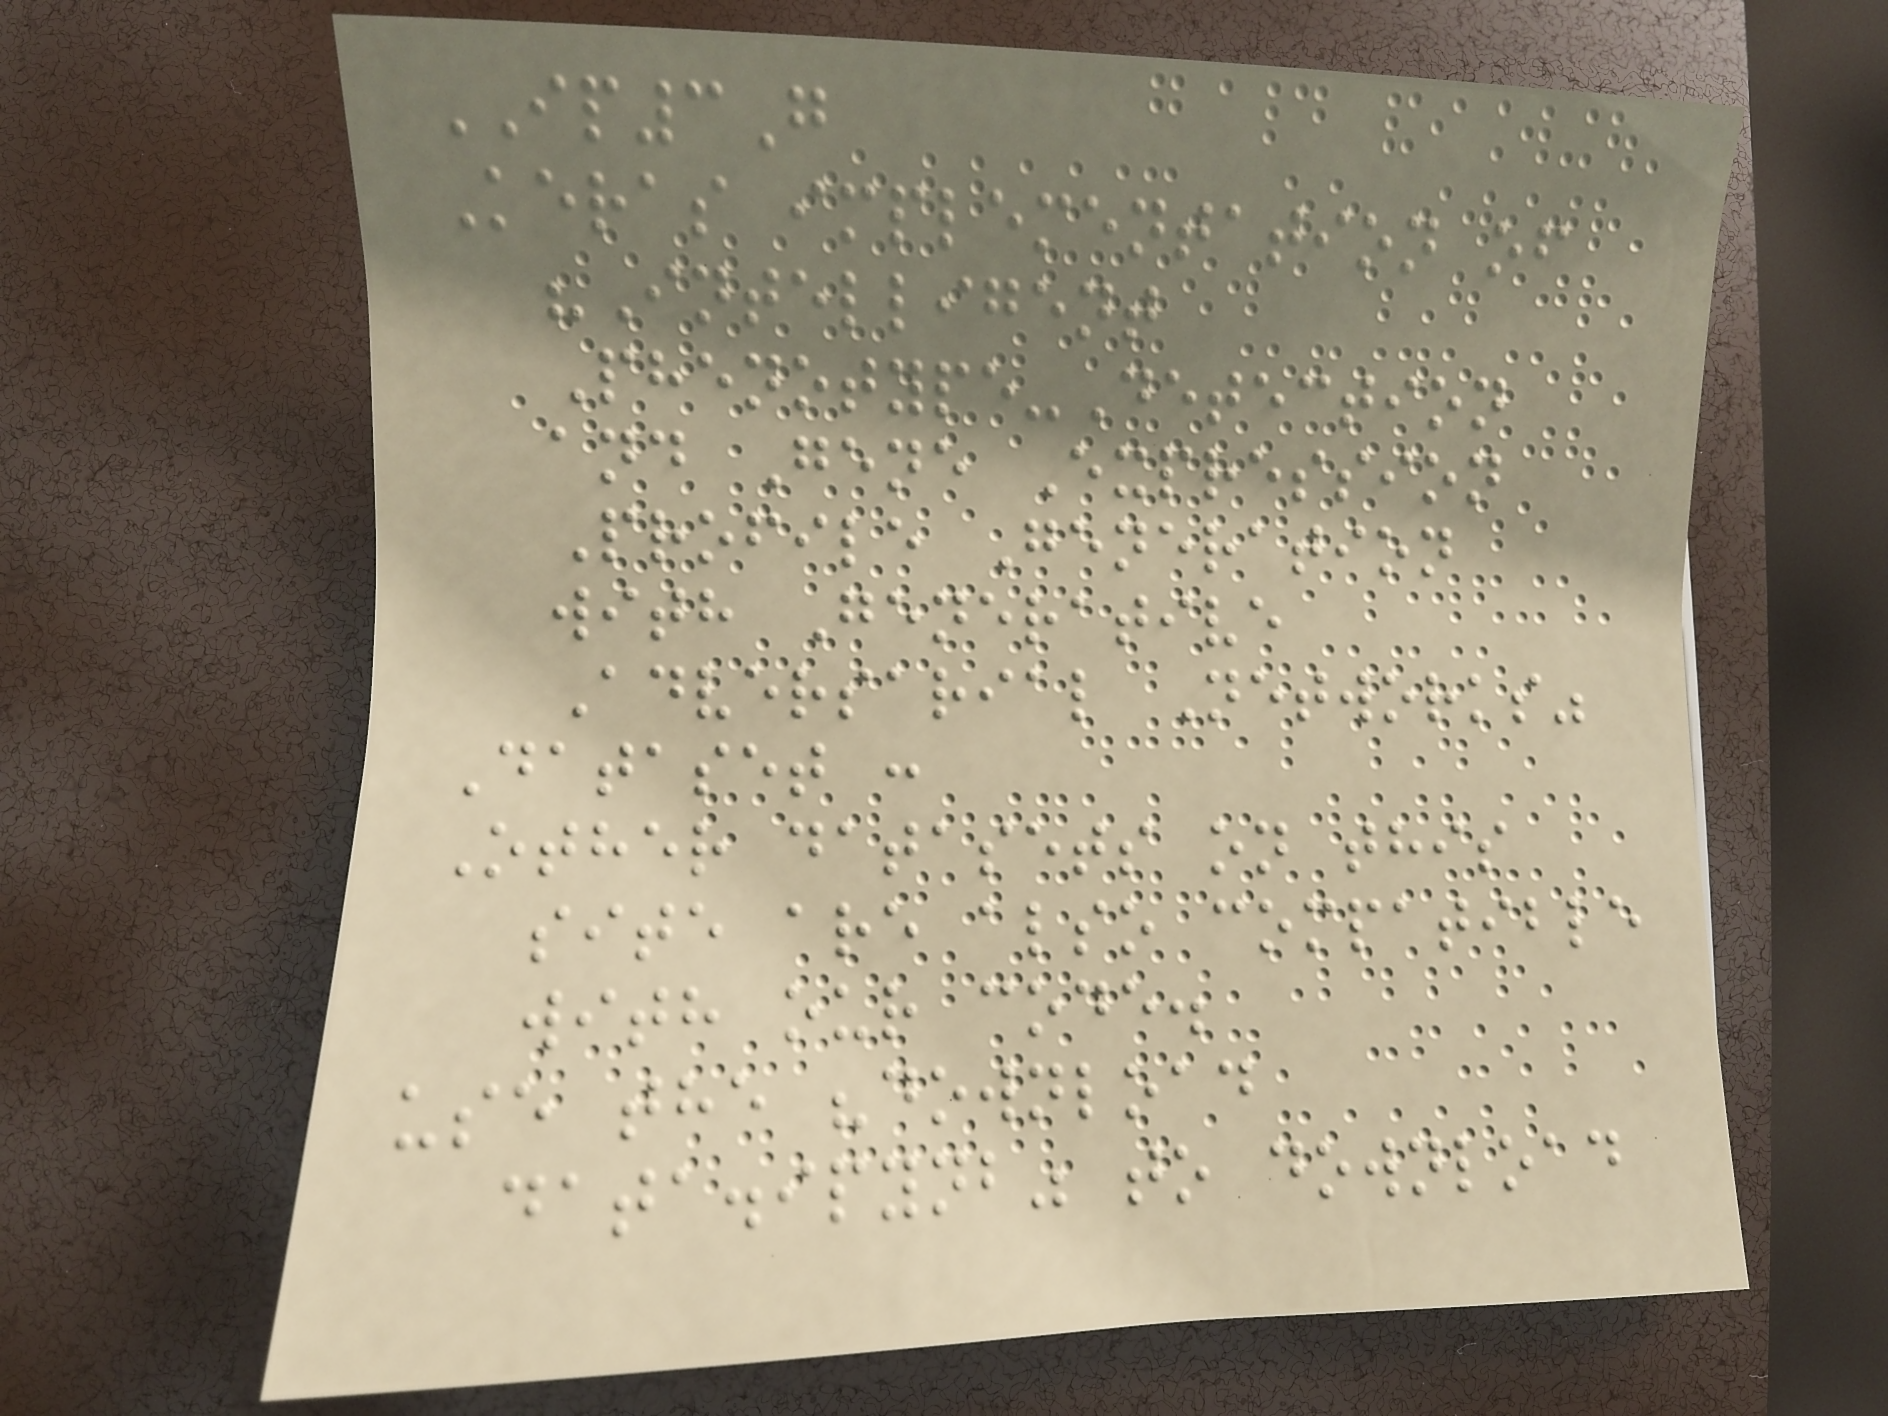IP3G
Keras implementation of
"Intelligent
Phenotype-Detection
and Gene Expression
Profile Generation
with Generative
Adversarial Networks"
Dataset :
Other datasets on this
site are also compatible
with our code.
use the "download
data.ipynb" to download
